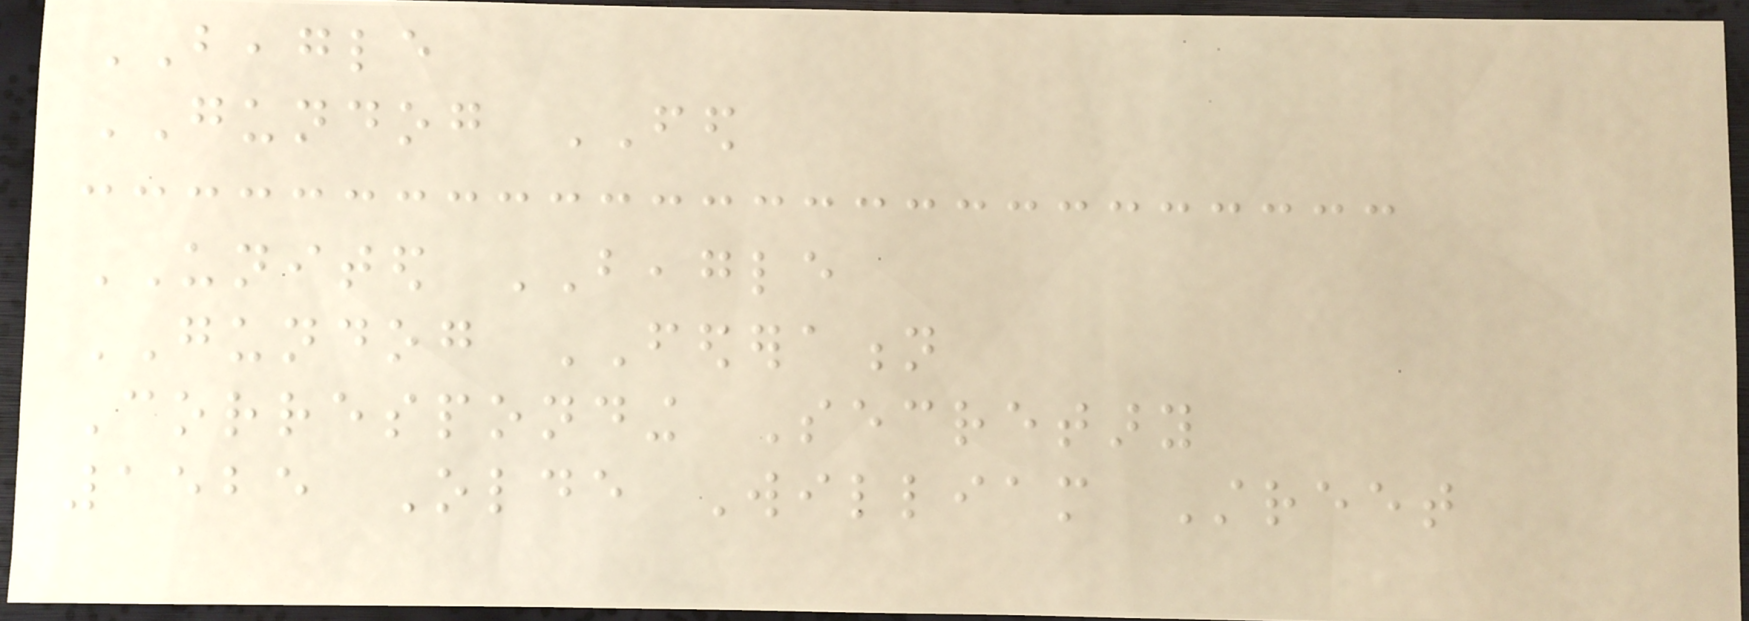BEAGLE
GUNDOG FED
UNITED BEAGLE
GUNDOG FEDERATION
Corresponding Secretary
1525 Olde William Street
